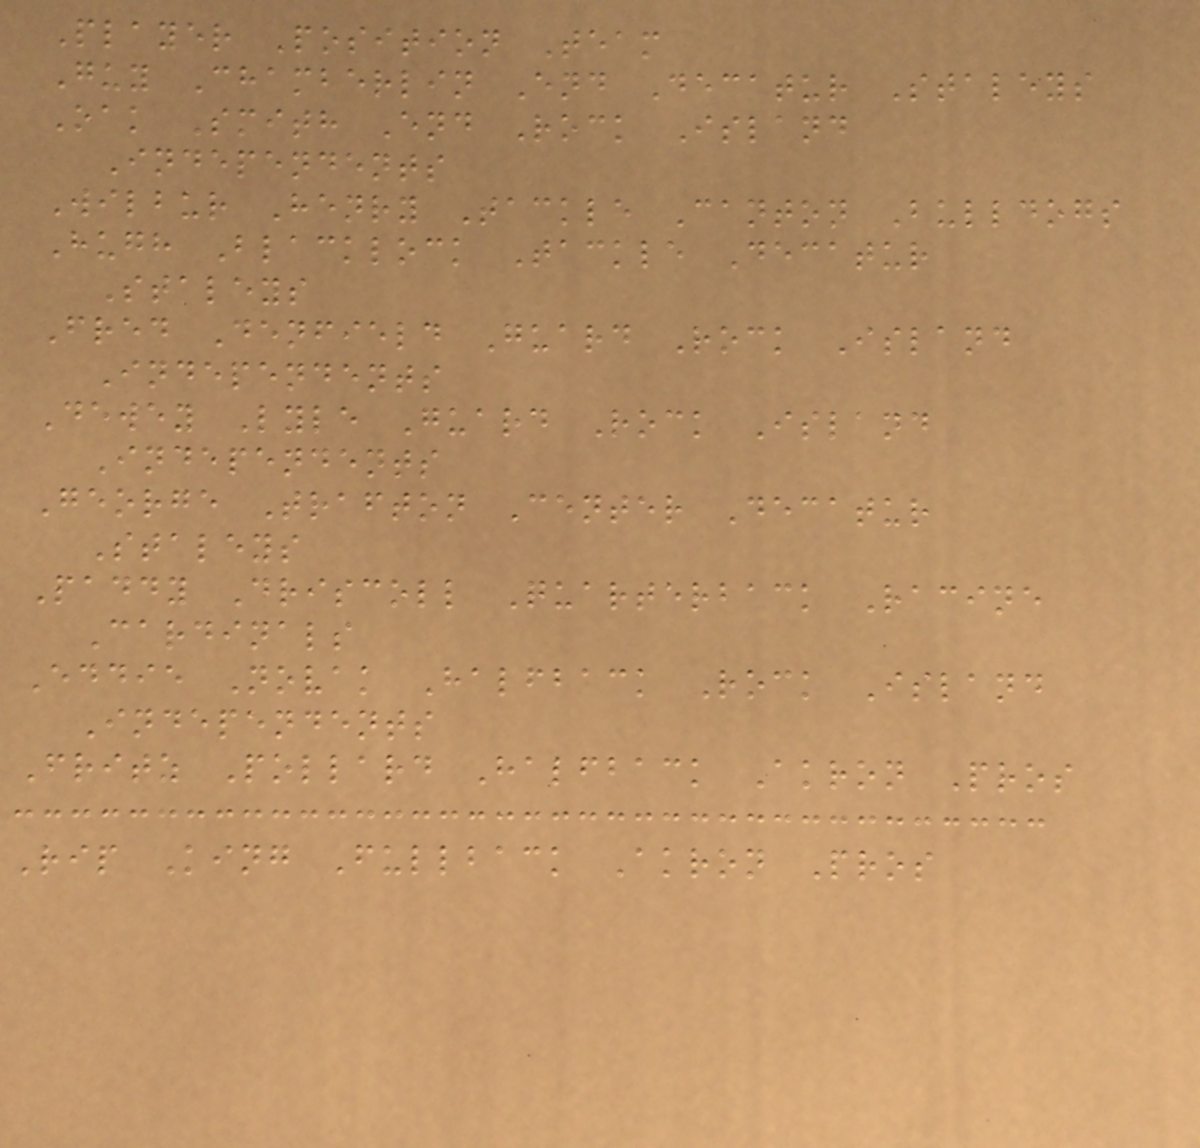Player Position Team
Guy Chamberlin End Decatur Staleys
Oak Smith End Rock Island
Independents
Wilbur Henry Tackle Canton Bulldogs
Hugh Blacklock Tackle Decatur
Staleys
Fred Denfield Guard Rock Island
Independents
Dewey Lyle Guard Rock Island
Independents
George Trafton Center Decatur
Staleys
Paddy Driscoll Quarterback Racine
Cardinals
Eddie Novak Halfback Rock Island
Independents
Fritz Pollard Halfback Akron Pros
Rip King Fullback Akron Pros
